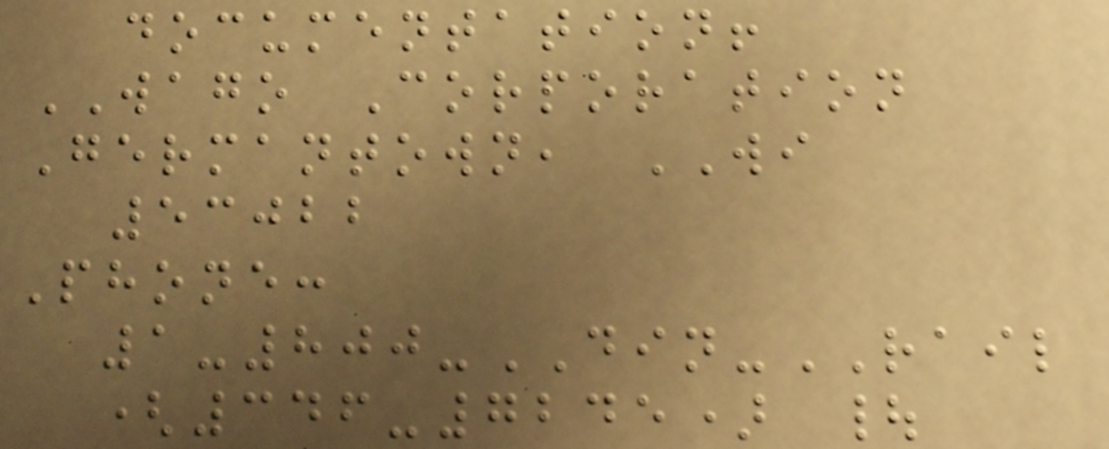documentation!
WAGO Corporation
Germantown, WI
53022
Phone:
1-800-DIN-RAIL
(346-7245) |
